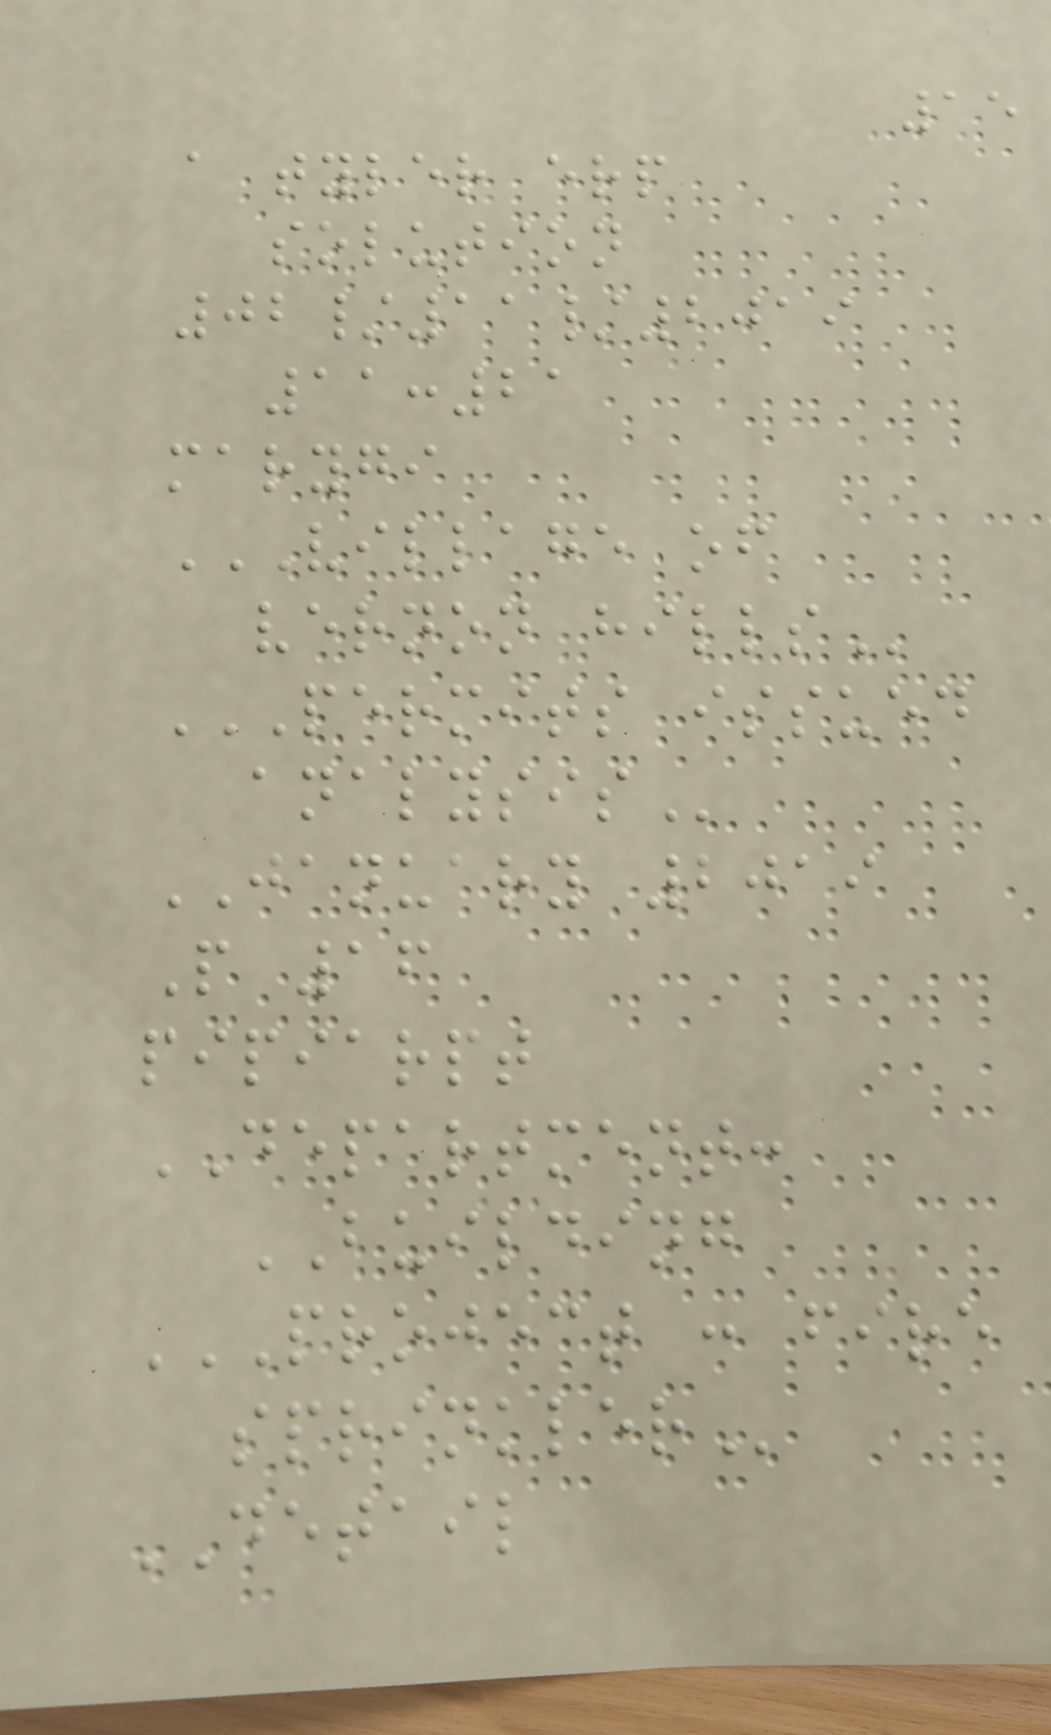15
a tyler erp
solution
02/11/2019
11:21
marygi
VILLAGE OF
VERNON HILLS
PERMITS ISSUED
ANALYSIS
JANUARY 2019
P 16
pipiarpt
DEPARTMENT:
BUILDING
PROJECT : FIRE
SPRINKLER
DETAIL
